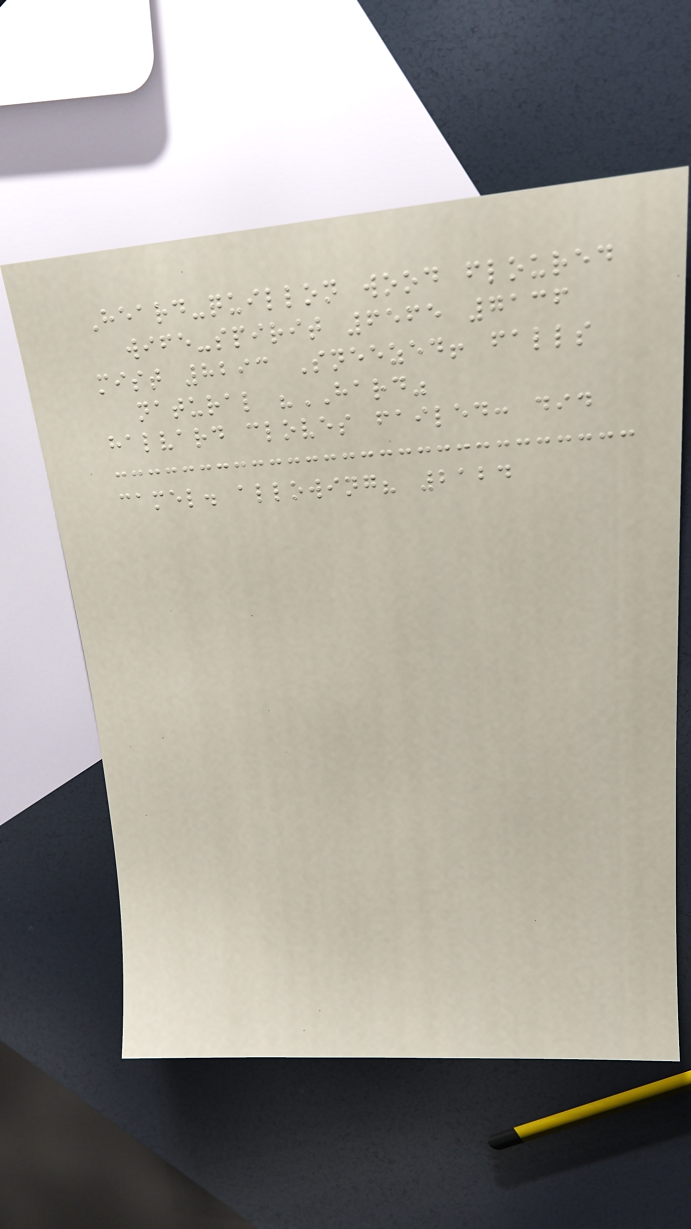Heard-quillon wood floured
wife-spirit 6565 7136
mist 8293 Sneezed! falls
natural "HARD"
halvard cloves failed: did
camel. allowing? 2124
